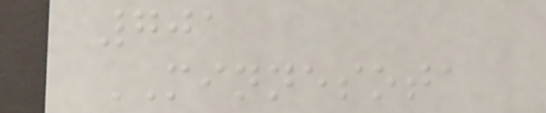701
MINNESOTA
